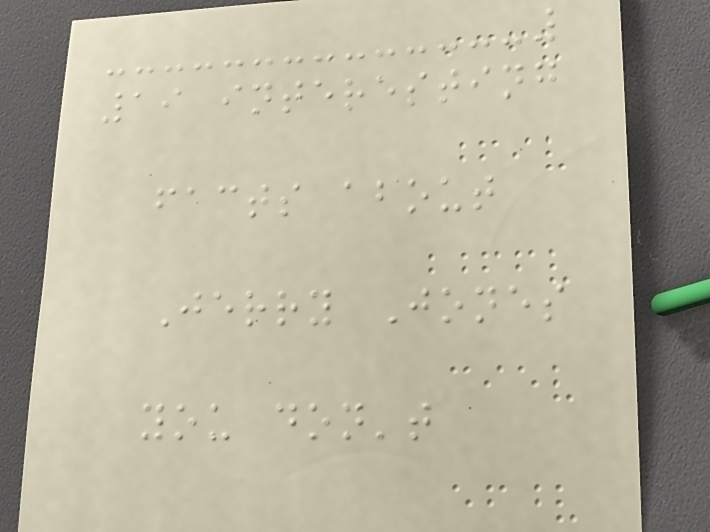19 interesting
facts about
Jerry Jones
you don't
